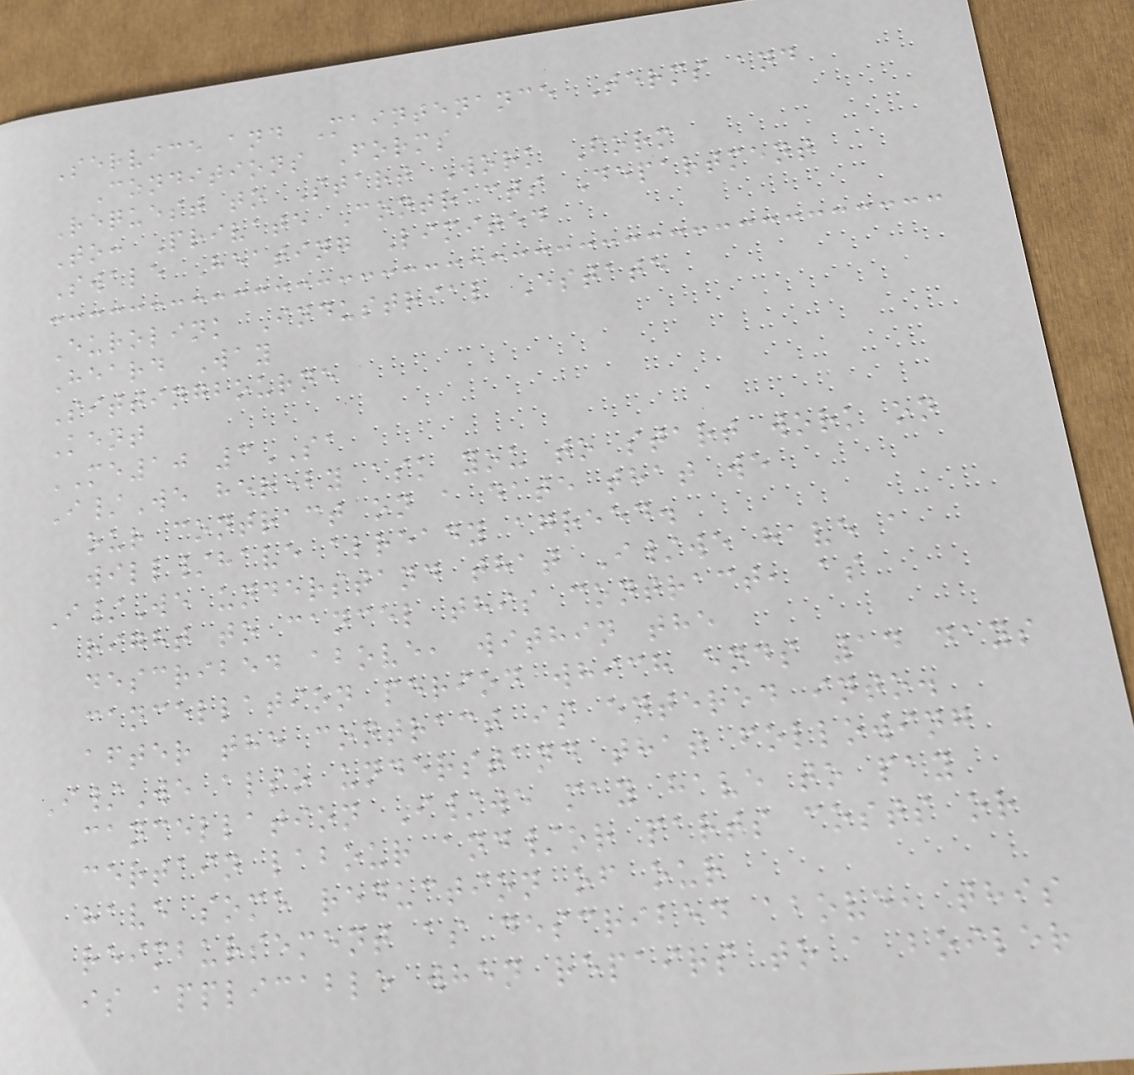Service and Maintenance Terms and
Conditions Forms
Request to Start Work Form
To: Private Contracts Department
Swale Heating Limited
Eurolink Industrial Estate
Heard Way
Sittingbourne
Kent
ME10 3SA
I/We hereby ask you to start work on
our contract on a date that we
will/have already agreed.
I/We understand that I/we have a
right to cancel this contract, as
described above, within the
cancellation period which ends 14 days
after the contract is entered into.
I/We also understand that following
cancellation I/we may have to pay
certain labour and/or parts costs or
have some reduction of our
reimbursement as described above, this
is applicable when repairs to a boiler
